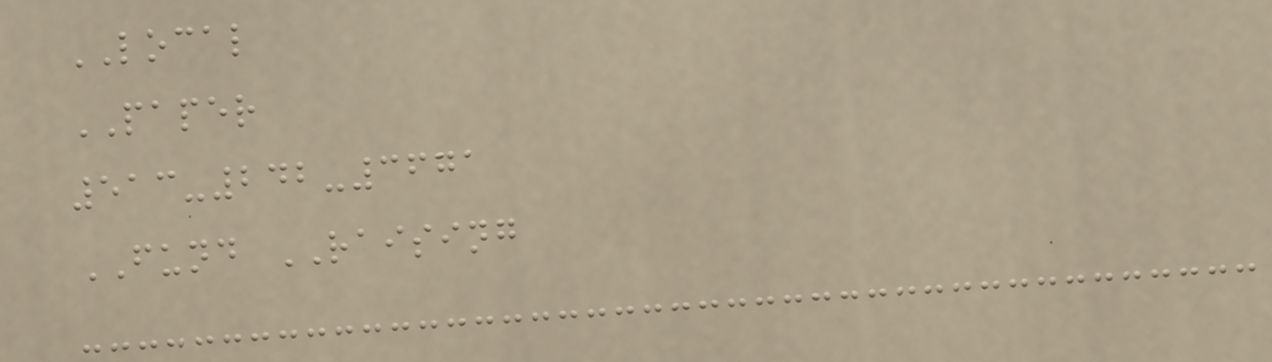LOCAL
PAPER
513-242-3671
FUND RAISING
